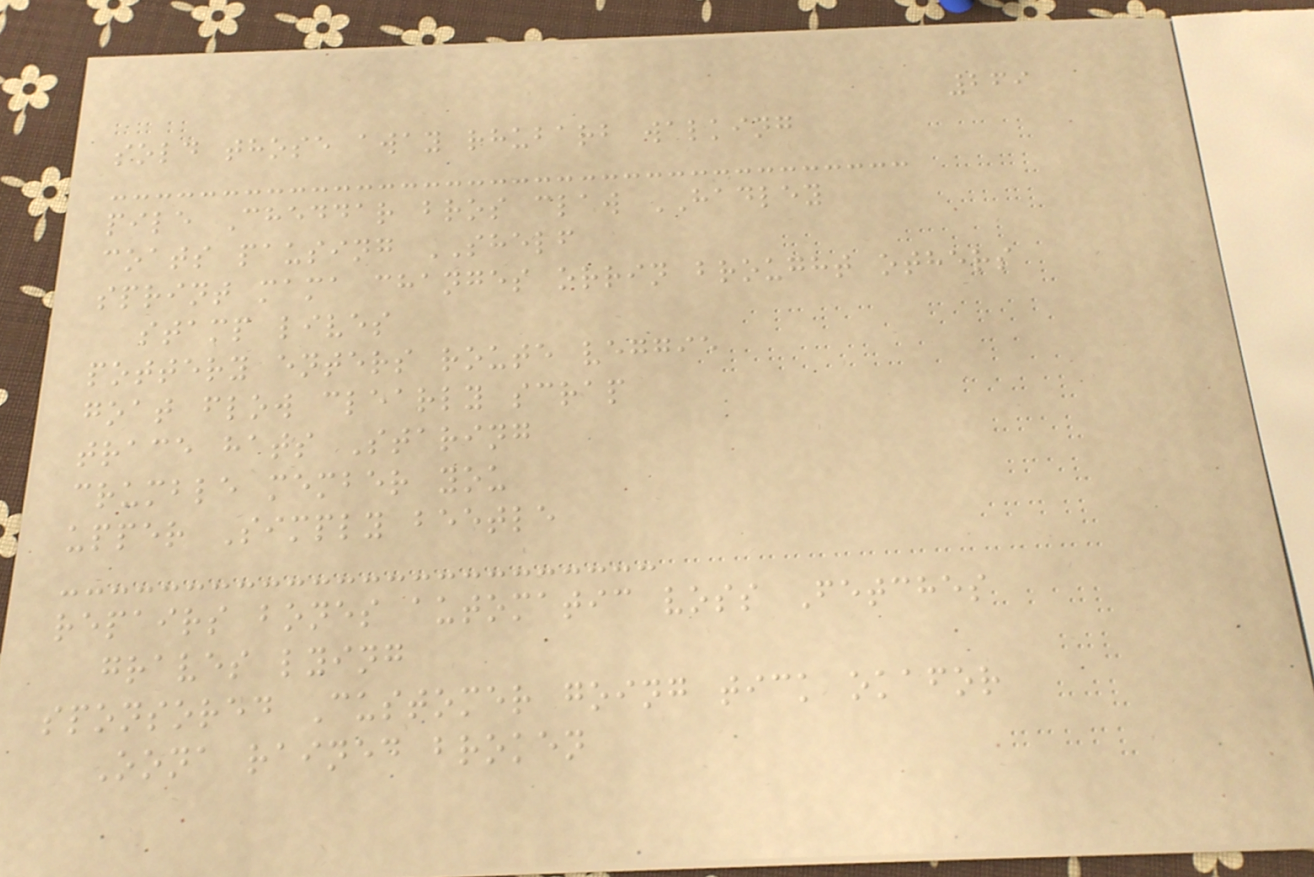269
sold those away rhubarb walking
pile Cheddar bros claw HADLEY
coats pausing SHELF
sprint mama changes orrin brought others
stamp lives
pottery enters route veggie
goat flow clearly scrap
trace hats Staring
crumble member you
upper Simply beetle
repairs bones automatic voss Fetches
graves lying
sponsored Customer going tick okafor
Oona rained broken
